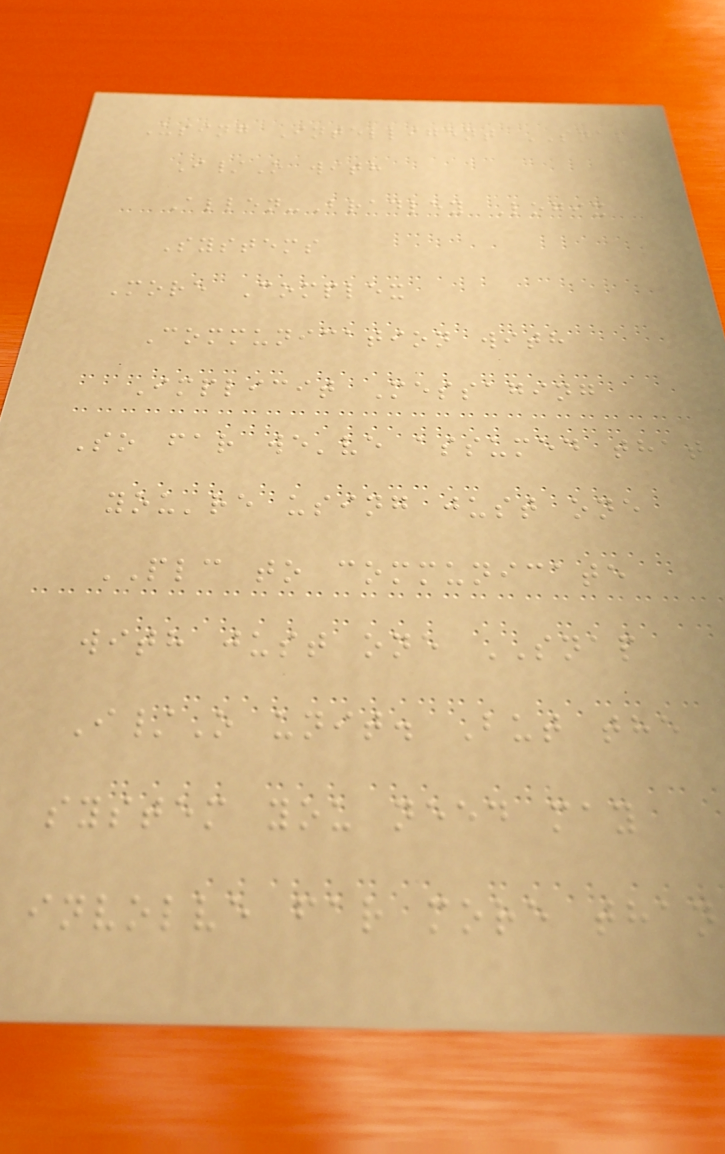Using Intelligent SNAP
I/O with
Allen-Bradley Logix
Systems
More Complex
Communication with
Implicit Messaging
So far we've assumed that
you're using just one
PLC to communicate
with just one SNAP
I/O unit. But the
system you need may
involve far more than
